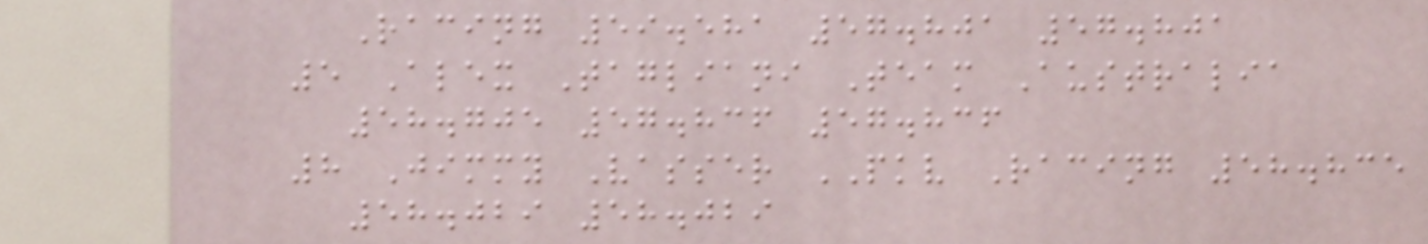Racing 59.581 57.801 57.801
5 Alex Tagliani Team Australia
58.705 57.836 57.836
8 Jimmy Vasser PKV Racing 58.835
58.029 58.029
